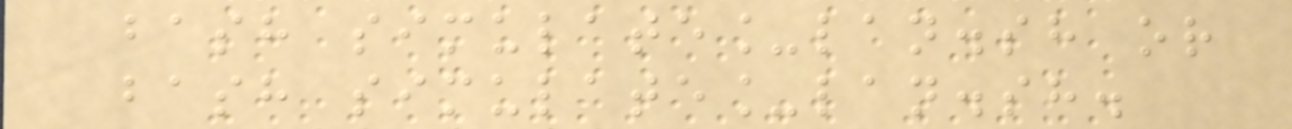bash simulate_lan.sh or
bash simulate_lan.sh.
